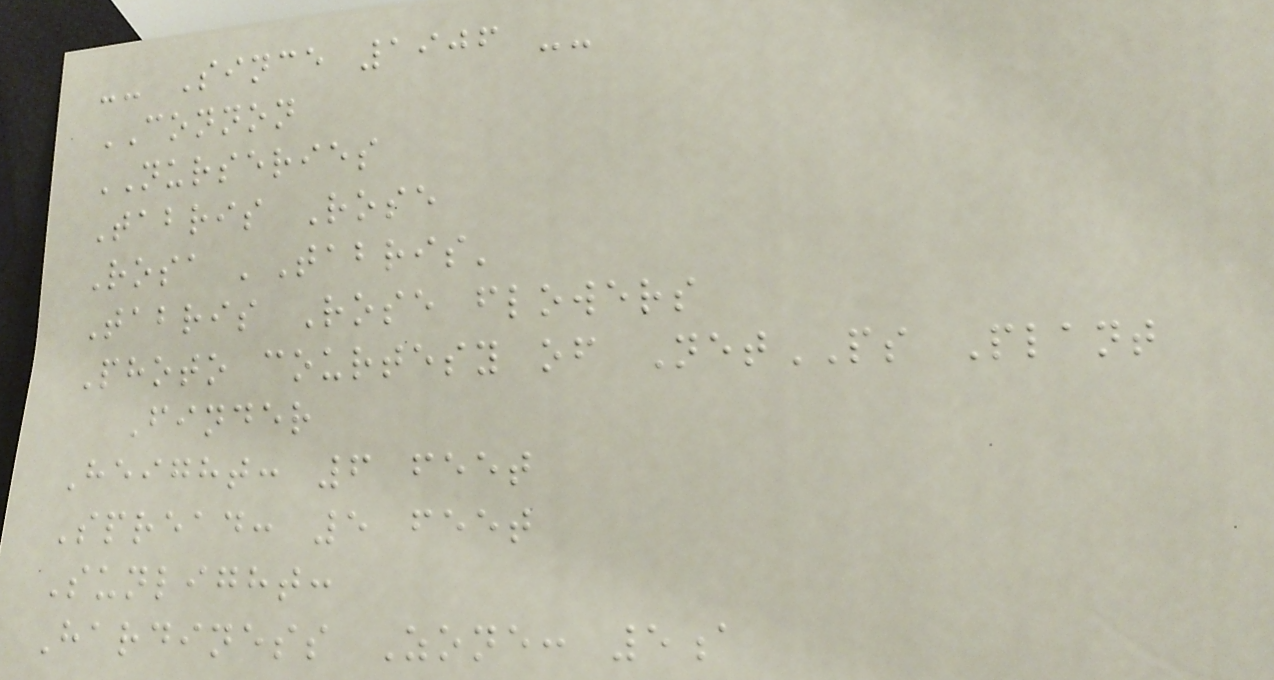-- Since 1906 --
CONNON
NURSERIES
Tabris Rose
Rosa 'Tabris'
Tabris Rose flowers
Photo courtesy of NetPS Plant
Finder
Height: 6 feet
Spread: 5 feet
Sunlight:
Hardiness Zone: 5a
